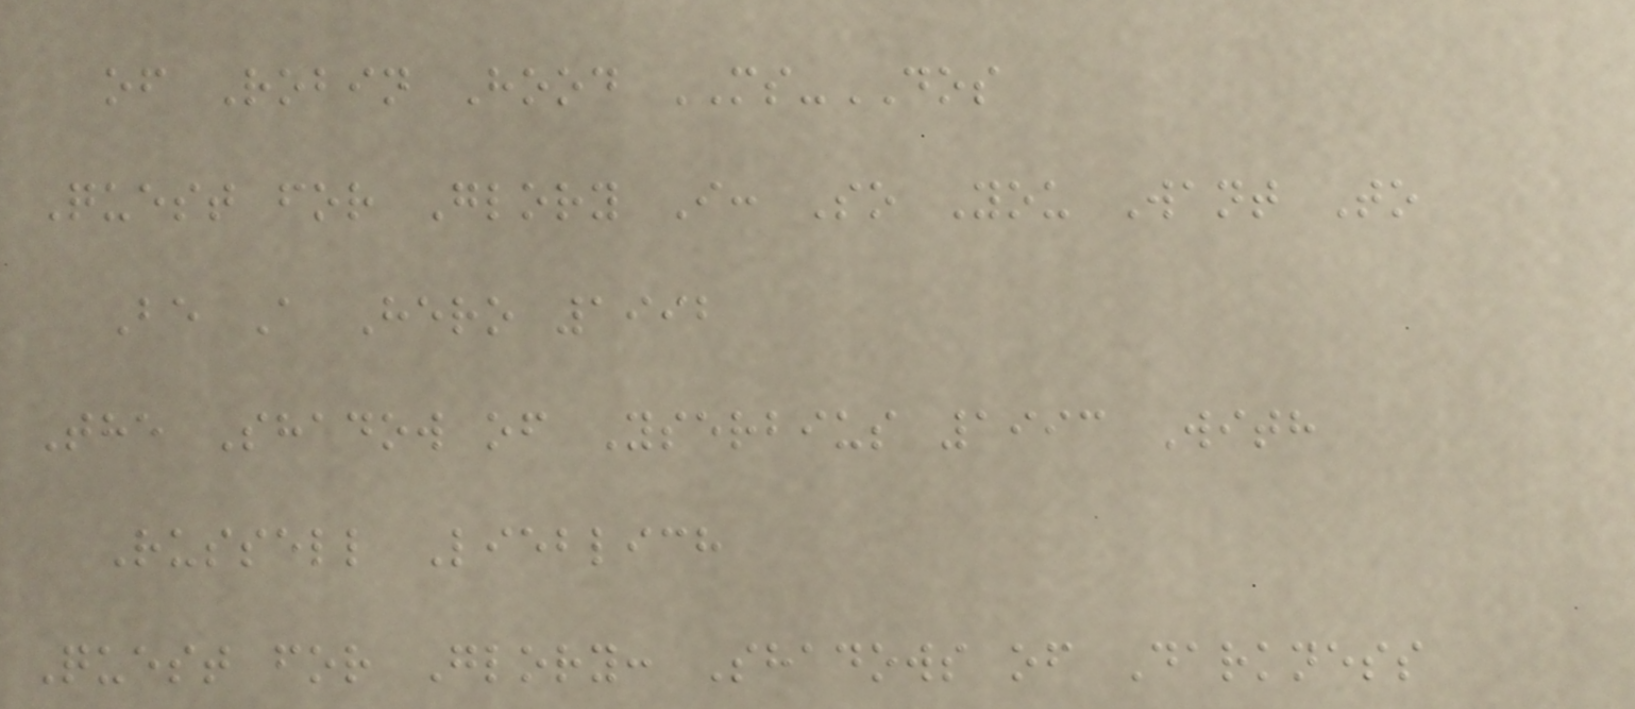of Robin Hood MS-DOS
Quest for Glory I: So You Want To
Be A Hero 1992
The Shadow of Yserbius 1993 With
Russell Lieblich
Quest for Glory: Shadows of Darkness
